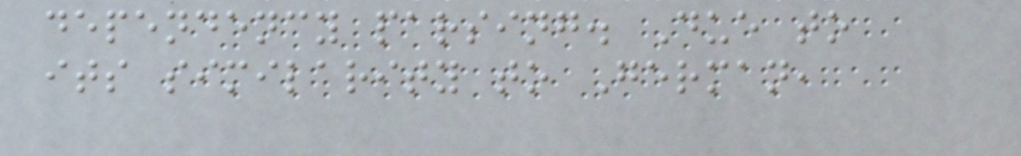dependency parsing. Due to
its similarity to German,
